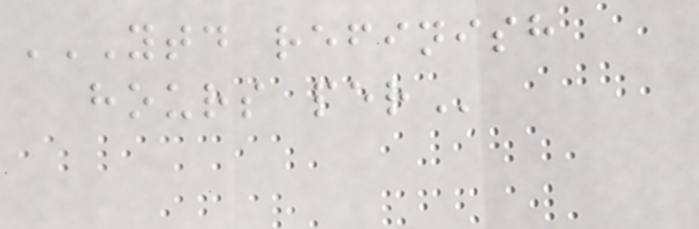YTD REFINISH
HOURS PER
